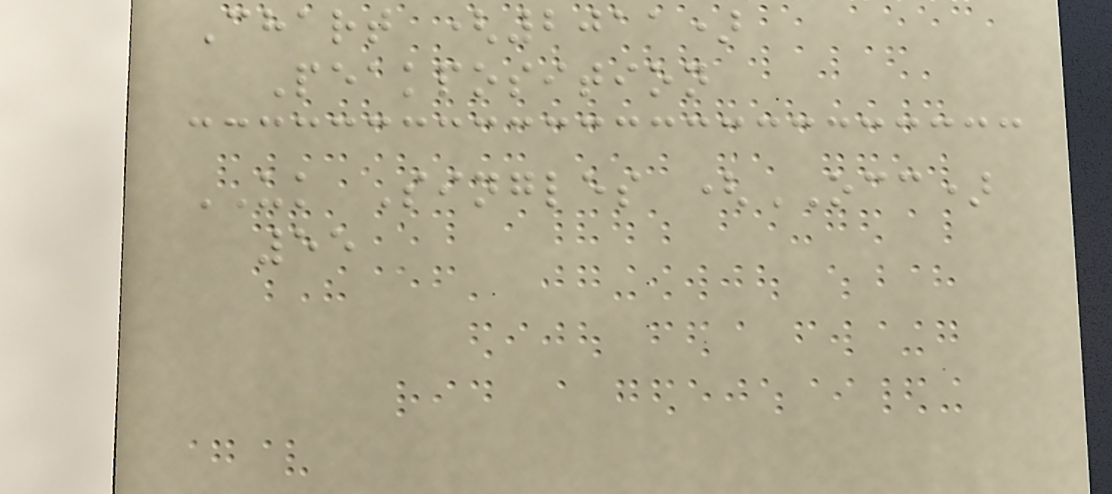Chart (2011)
Peakposition
UK Singles (OCC)
55
